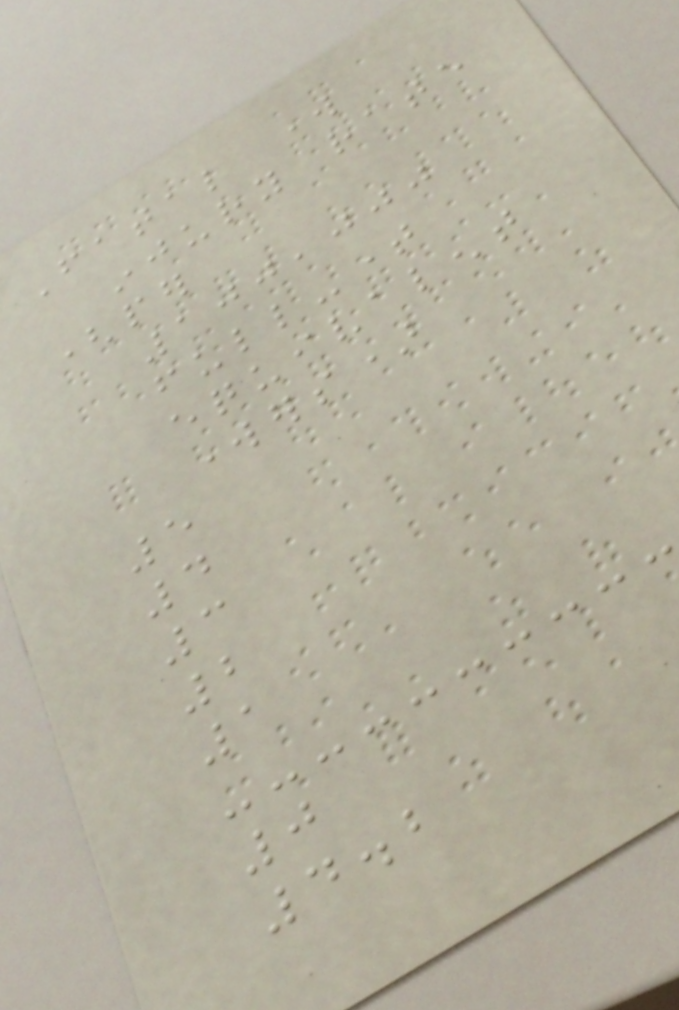Fatal work
injury rate
(per
100,000
full-time
equivalent
workers)
5
4
3
2
1
0
4.2
